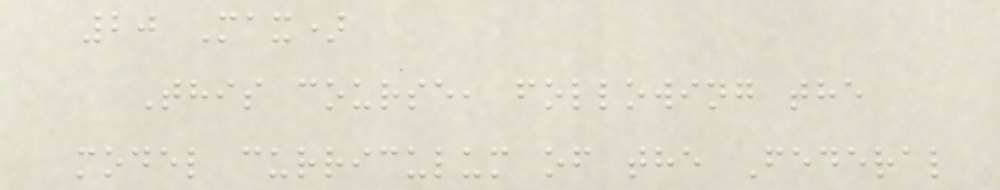20 Max)
This course, following the
model curriculum of the Federal
